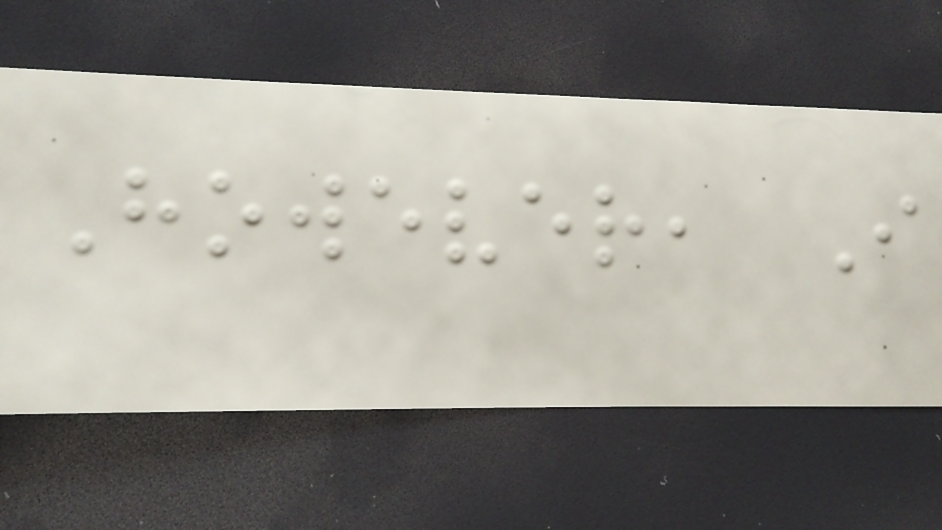However, I
